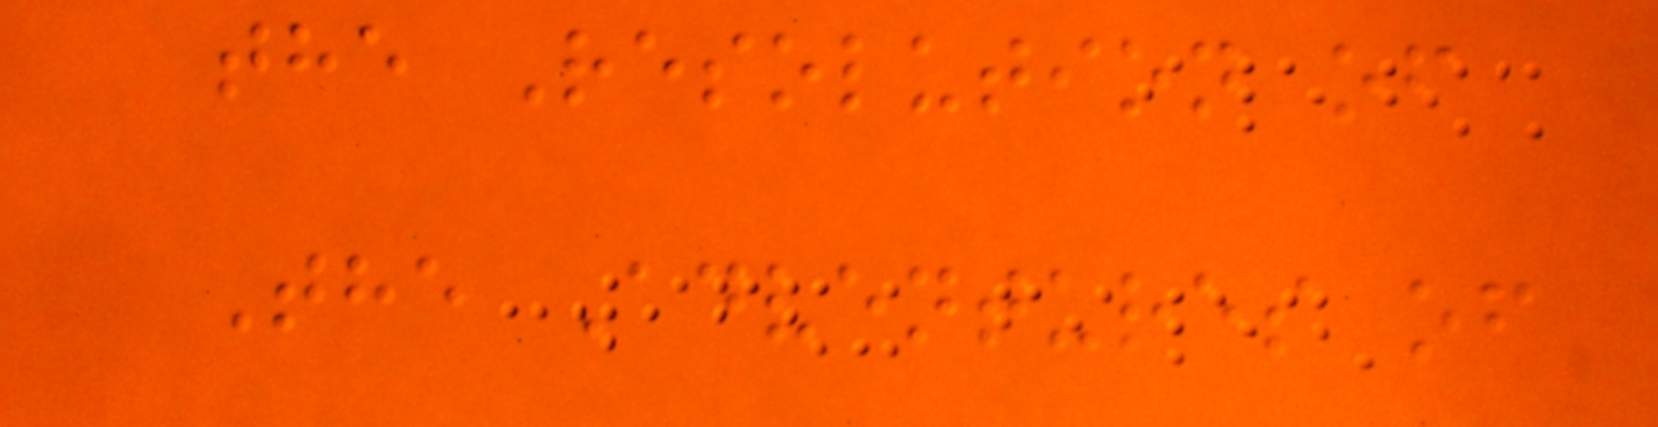the Resolution of
The Adventures of
